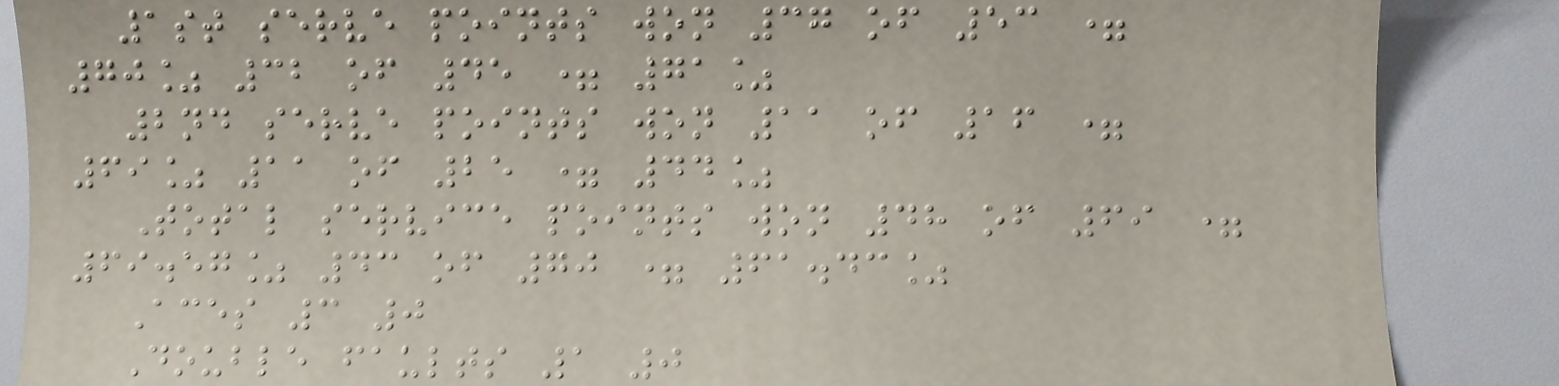1st serve points won 37 of 53 =
70% 32 of 45 = 71%
2nd serve points won 11 of 16 =
69% 11 of 25 = 44%
Total service points won 48 of 69 =
69.57% 43 of 70 = 61.43%
Aces 3 0
Double faults 1 0
